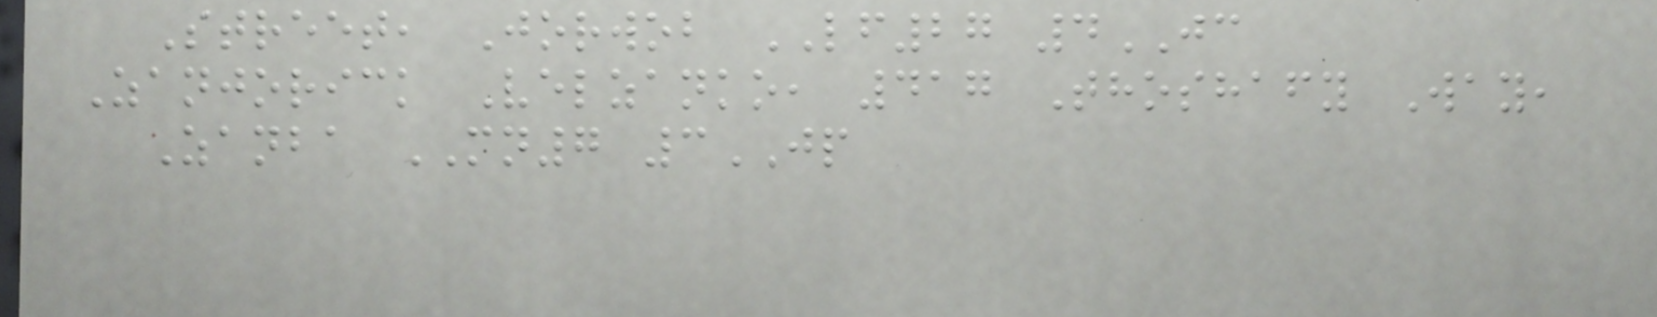Street, Jorwob LF27 4JC
Zanjorick Velzanko, 417 Thoshafy Way,
Zanba MN7 3JP
